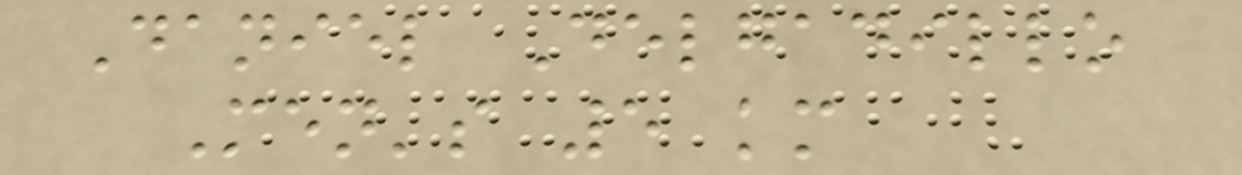Daniel Delgadillo
Men's 5 km
